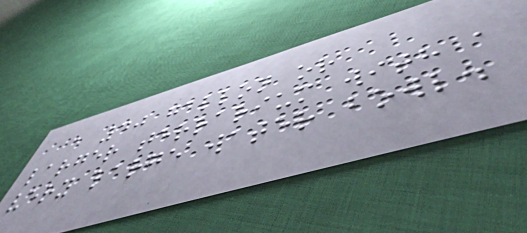a 40 gallon or
larger terrarium with a
very large water bowl.
